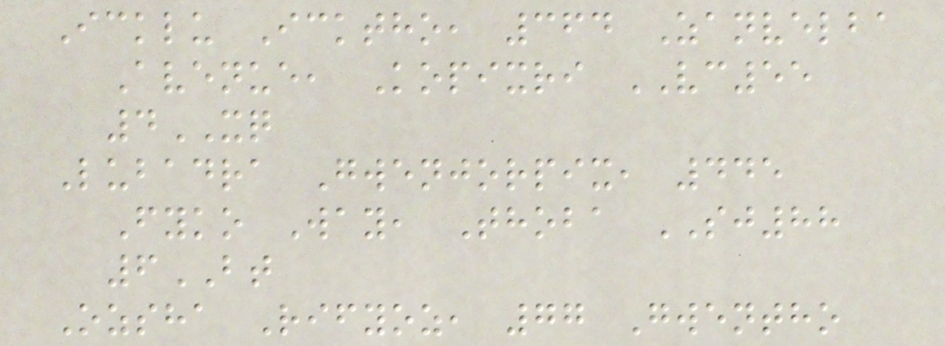Icklu Icktho, 364 Zanvelba
Avenue, Kopixri VC55
4XQ
Lubadra Gwenjorpix, 445
Fyko Way, Thoba SJ88
6BT
Ozsha Rifyoz, 77 Gwentho
